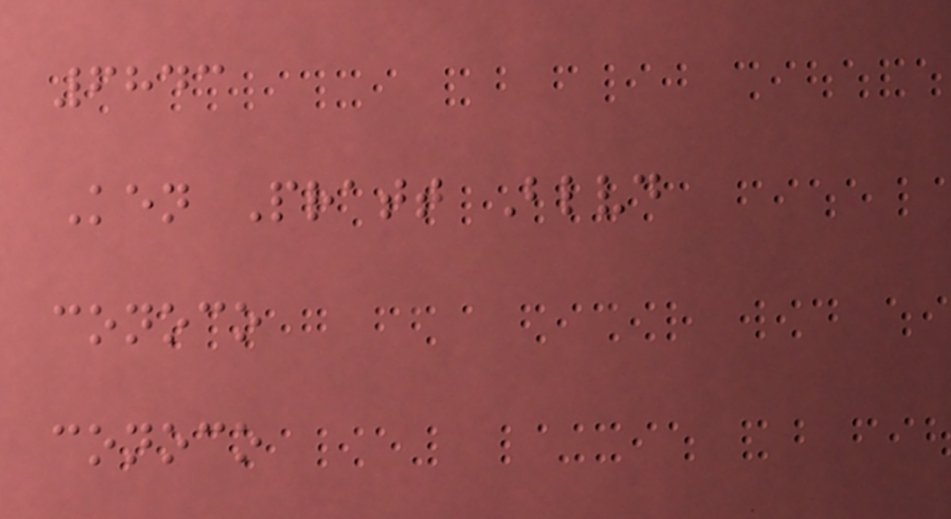6843
Ken Pratt Blvd
conoco
conoco
